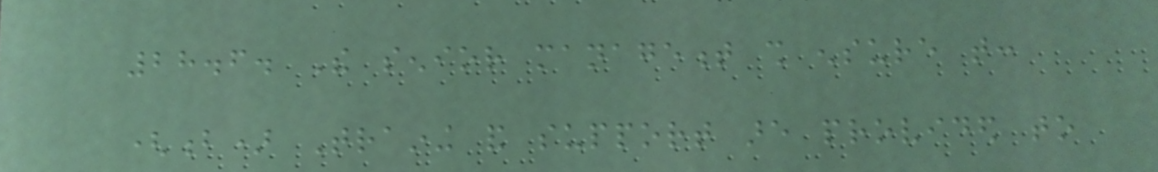28.6. The senior management shall ensure that:
(b) Training and support are provided to
